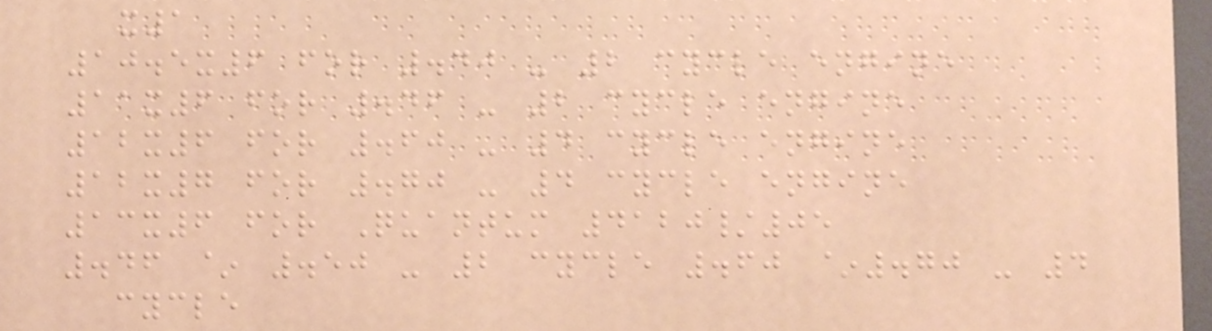x1
10.5x6 for .40 - 2 cycle engine
11x6 for .46 - 2 cycle engine
12x6 for .60 - 4 cycle engine
12x7 for .70 - 4 cycle engine
13x6 for Quantum 4120/05
.46 ~ .50 - 2 cycle .60 ~.70 - 4
cycle
